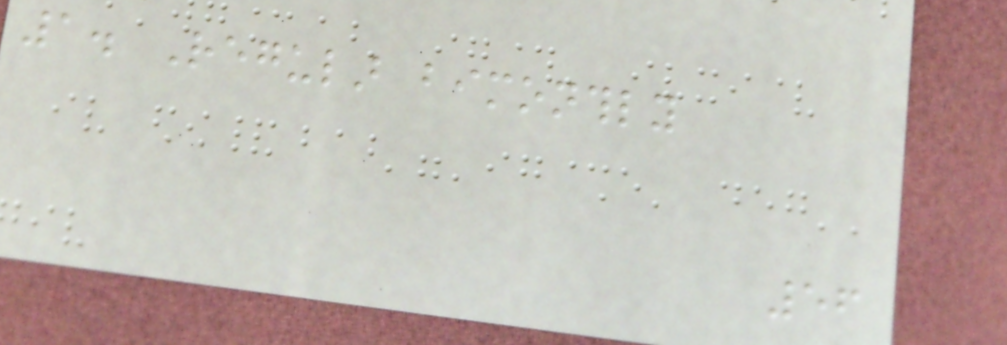1. Regular bimonthly
56
